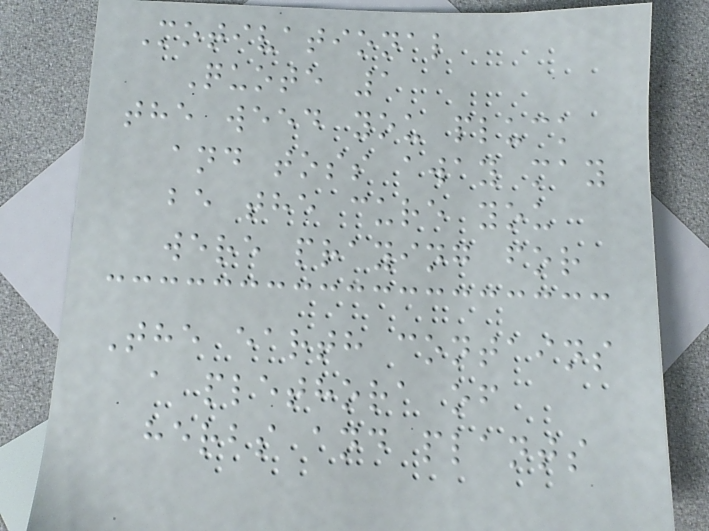Motivational
Quote 1
the weed you pluck
and toss away may
be the cure you
were praying for
The earth contains
a plethora of
herbs and plants
